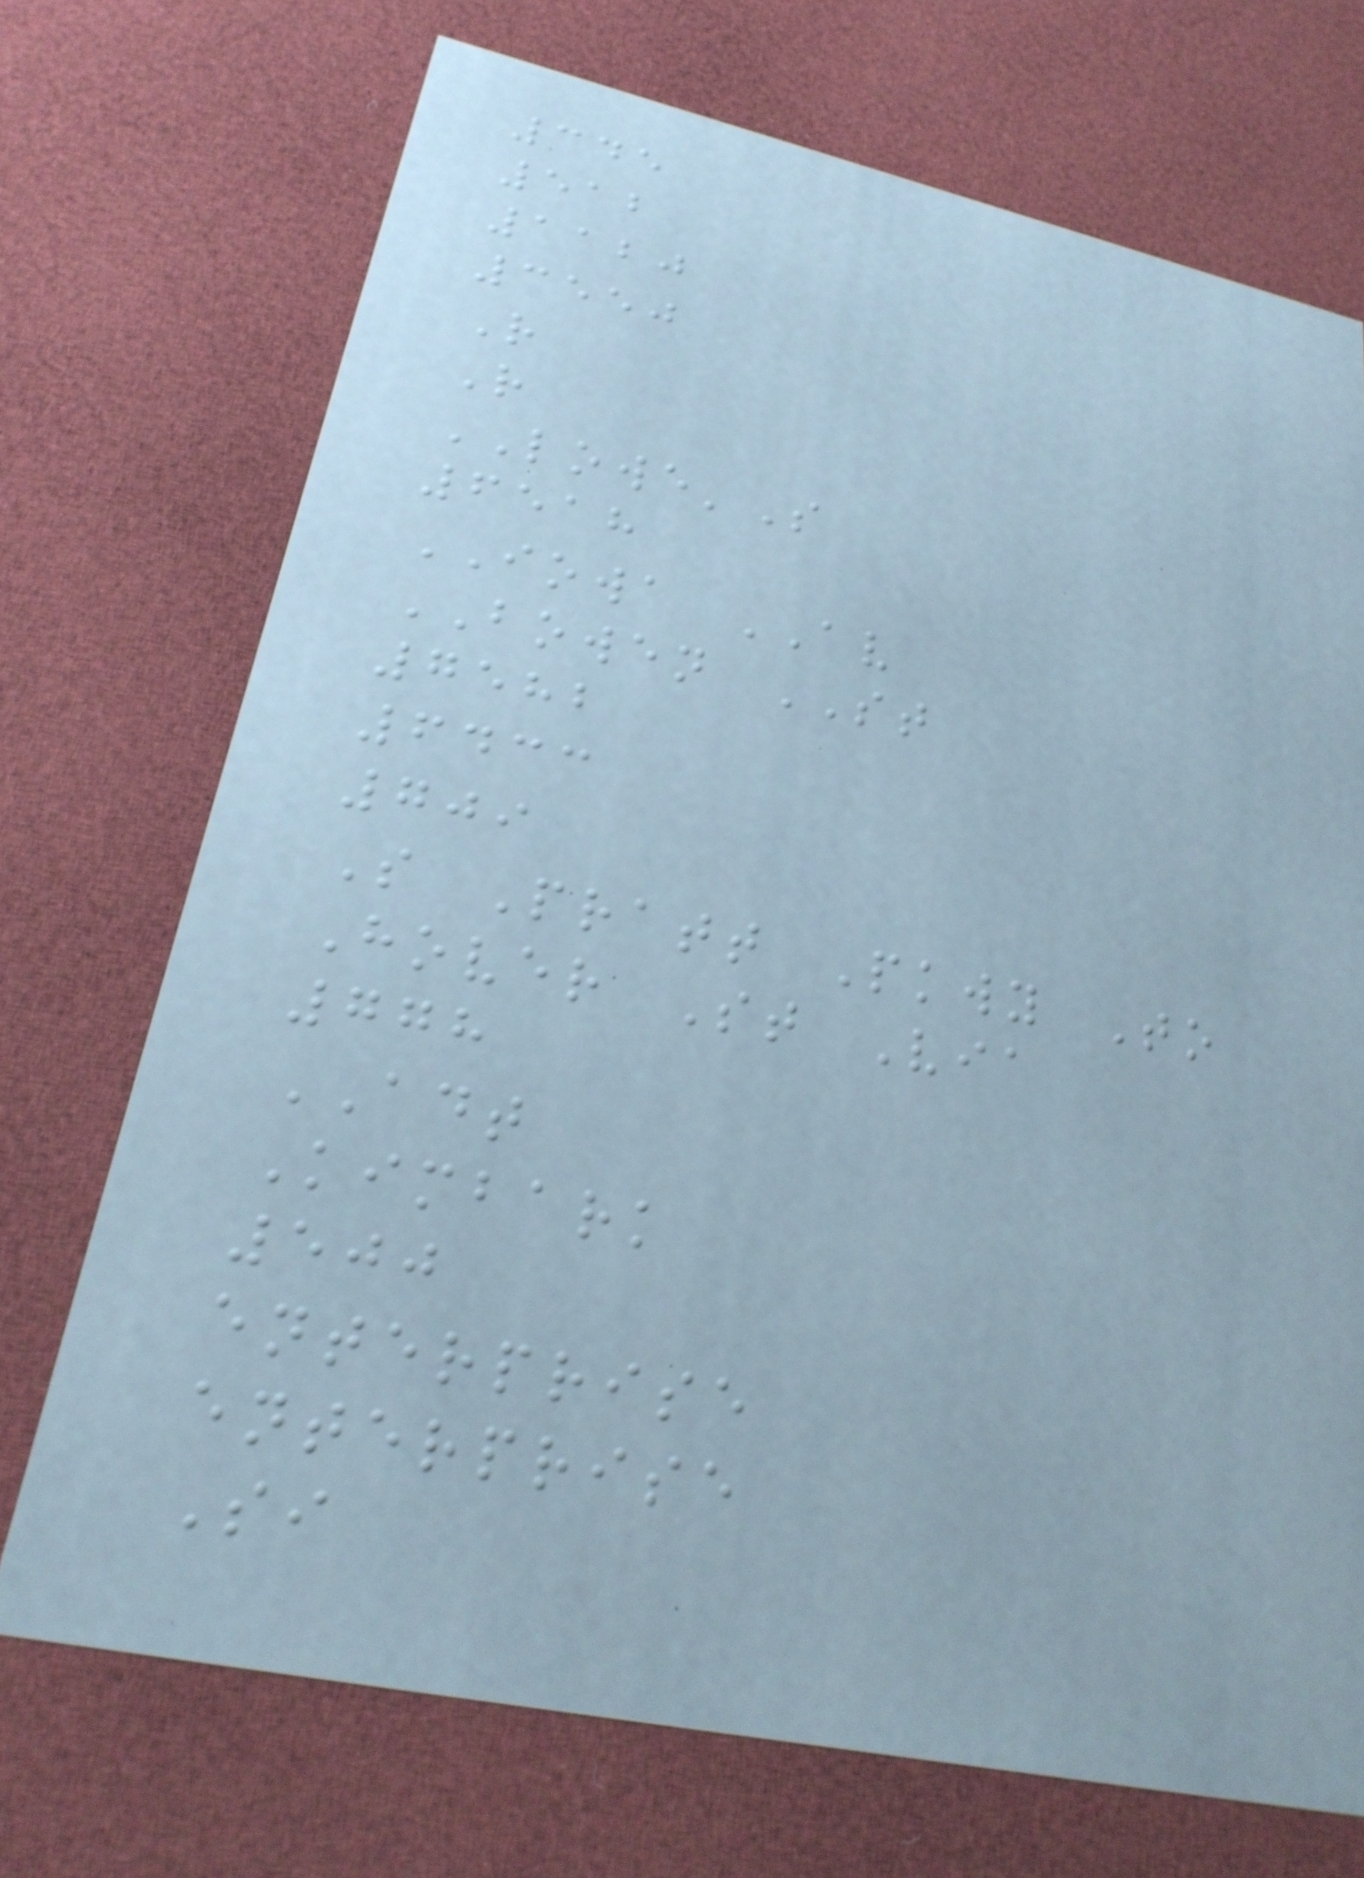345
512
1120
3550
R
R
LOWE'S
6518
IOWA AV
BOWEN ST
7582
6433
709
S Pratt Pkwy To
Hover St Via
778
ADT
Kimbark
500
enterprise
enterprise
Si
